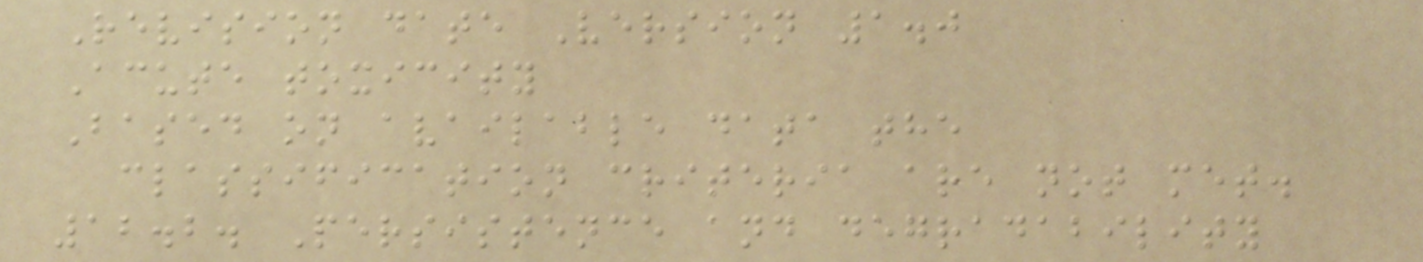Revision date Version 1.0
Acute toxicity
Based on available data the
classification criteria are not met.
12.2. Persistence and degradability
